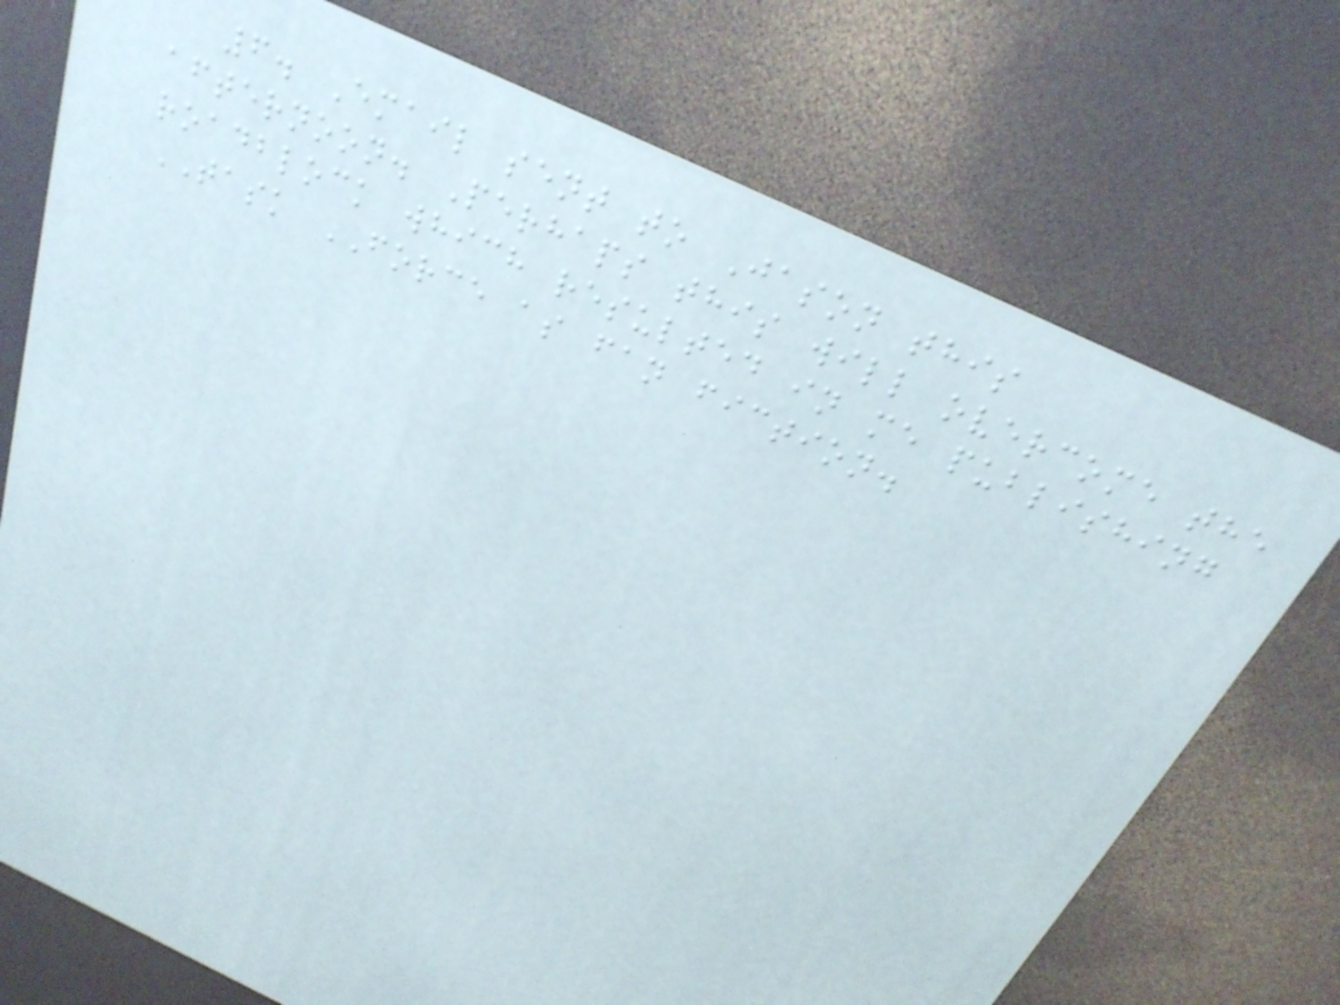6. Email sent to Jason this
afternoon. Perhaps this will overcome the
roadblock which resulted in me publishing
TASK FORCE as fan fiction.
